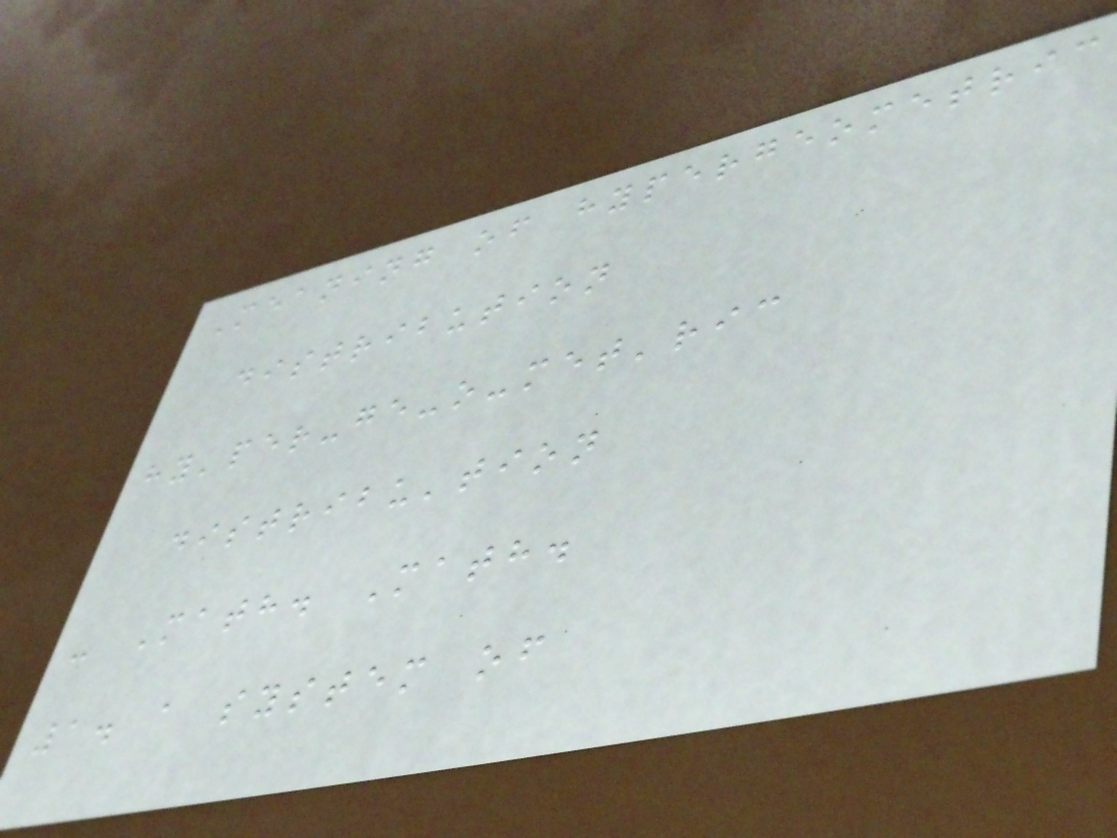Meaning of hypergeometric
distribution
hy'per-ge-o-met'ric
distribu'tion
- Math. Math.
1. a system of
